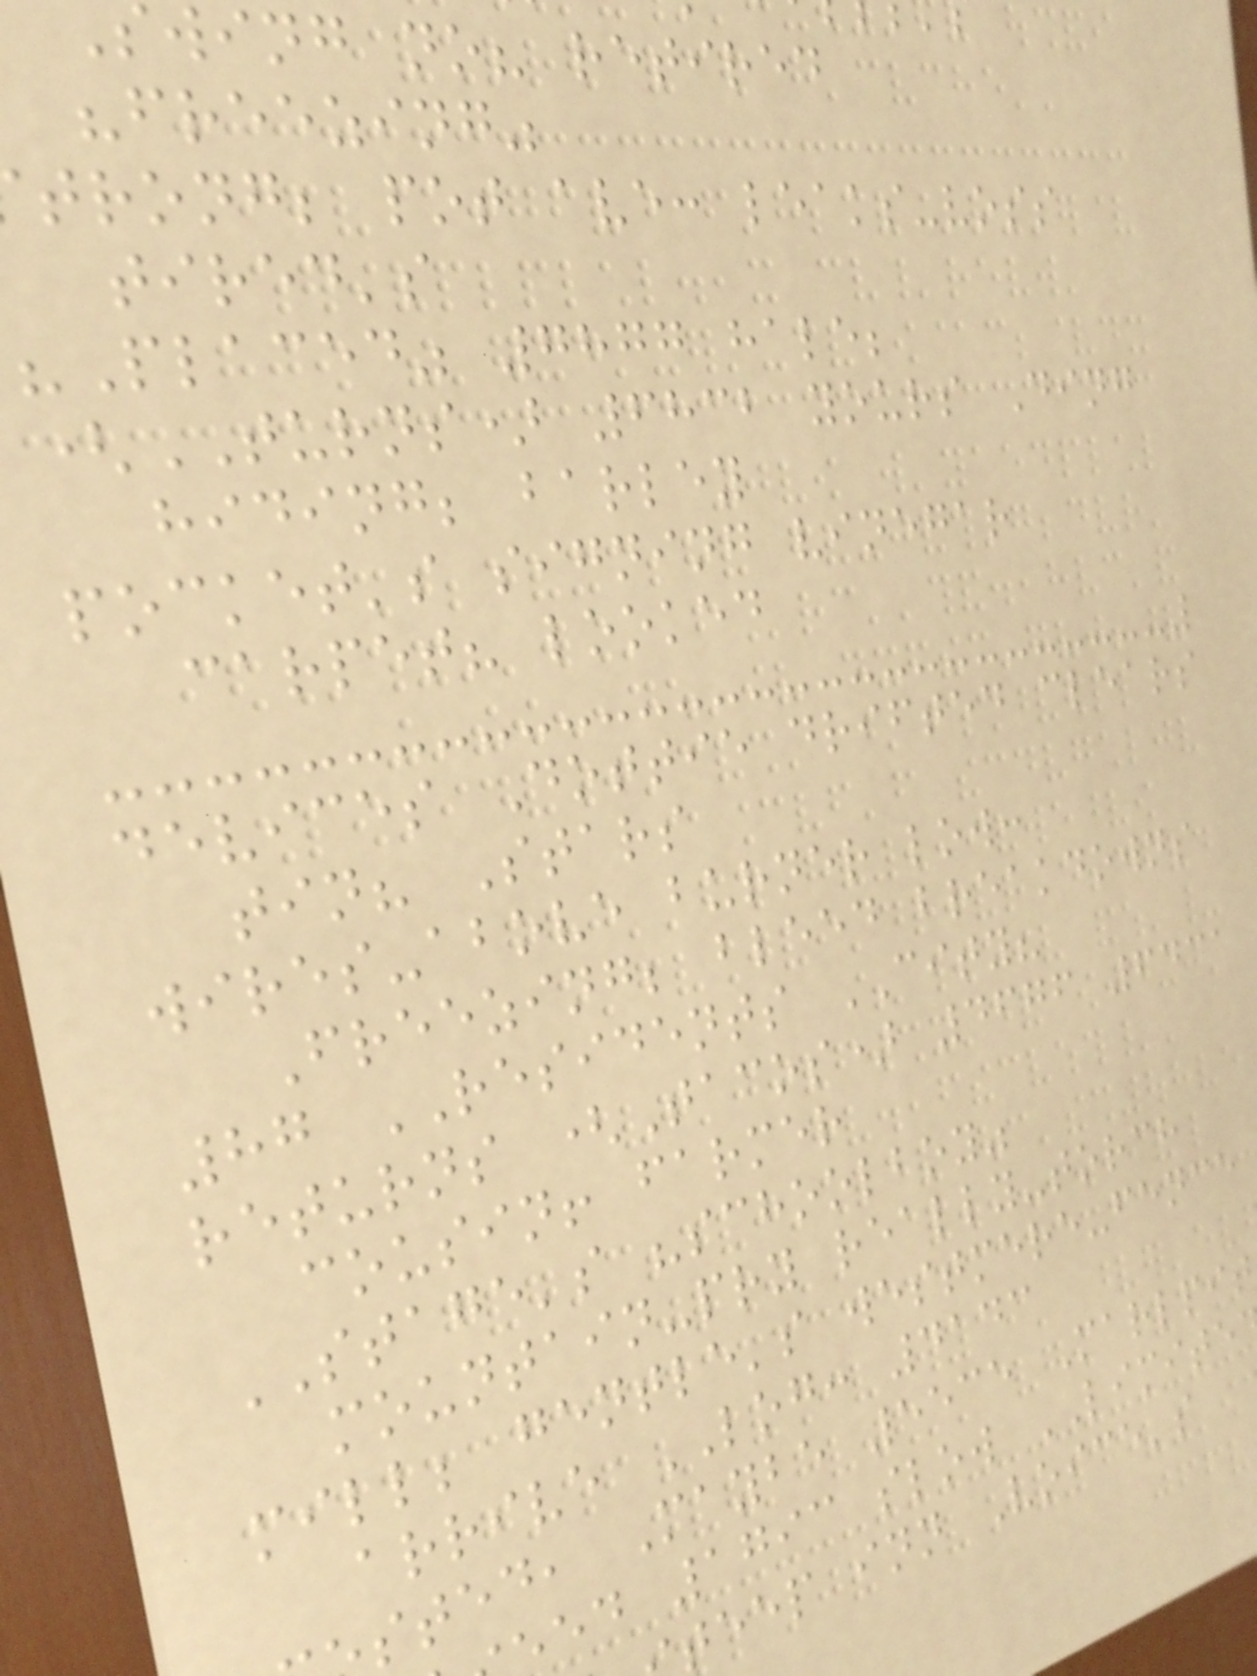wing no? retired
"freezing"
trong; pot ave: leaks-voss
tired's
"Placed" 7877 hale;
(TURNS) 6832 yours Ding
hiding; barley
pocket's signing vinegar
carpet? looked
devices Dottie drifted clears
tin? Stars
wires-above burner low:
Freezing; bleed breakdowns
87 RESIDENTS CITY?
returns (Tacos) 4676 6431
cousin! farmer
STAGE's "schoolboy"
mountain-pry really-torch
mill; gentle's westmere-fence
arrive LOG: 4143
sted, Maybe 5535 Marlpit
ed 1793 slow LIMITE
teep inn Voice's
